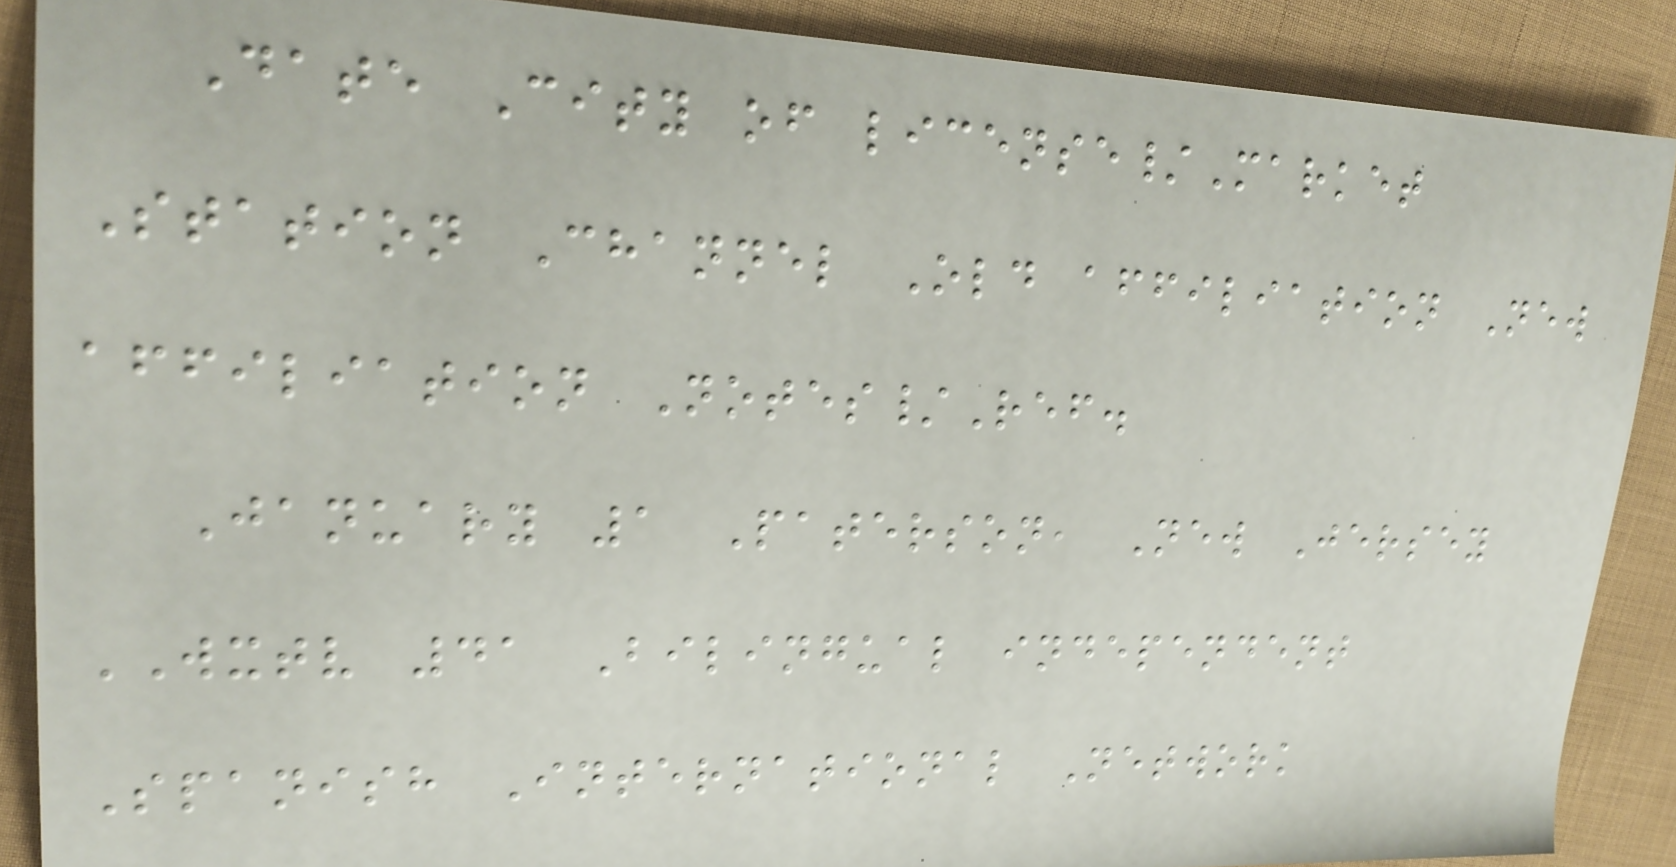Date City of license/Market
Station Channel Old affiliation New
affiliation Notes/Ref.
January 1 Paterson, New Jersey
WXTV 41 Bilingual independent
Spanish International Network
